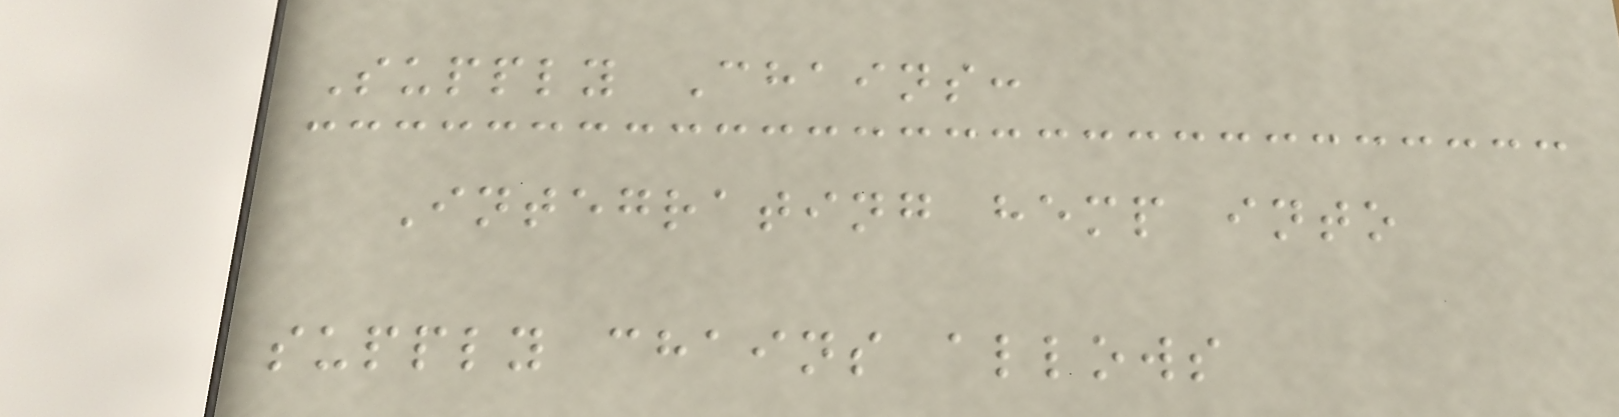Supply Chains:
Integrating hemp into
supply chains allows
